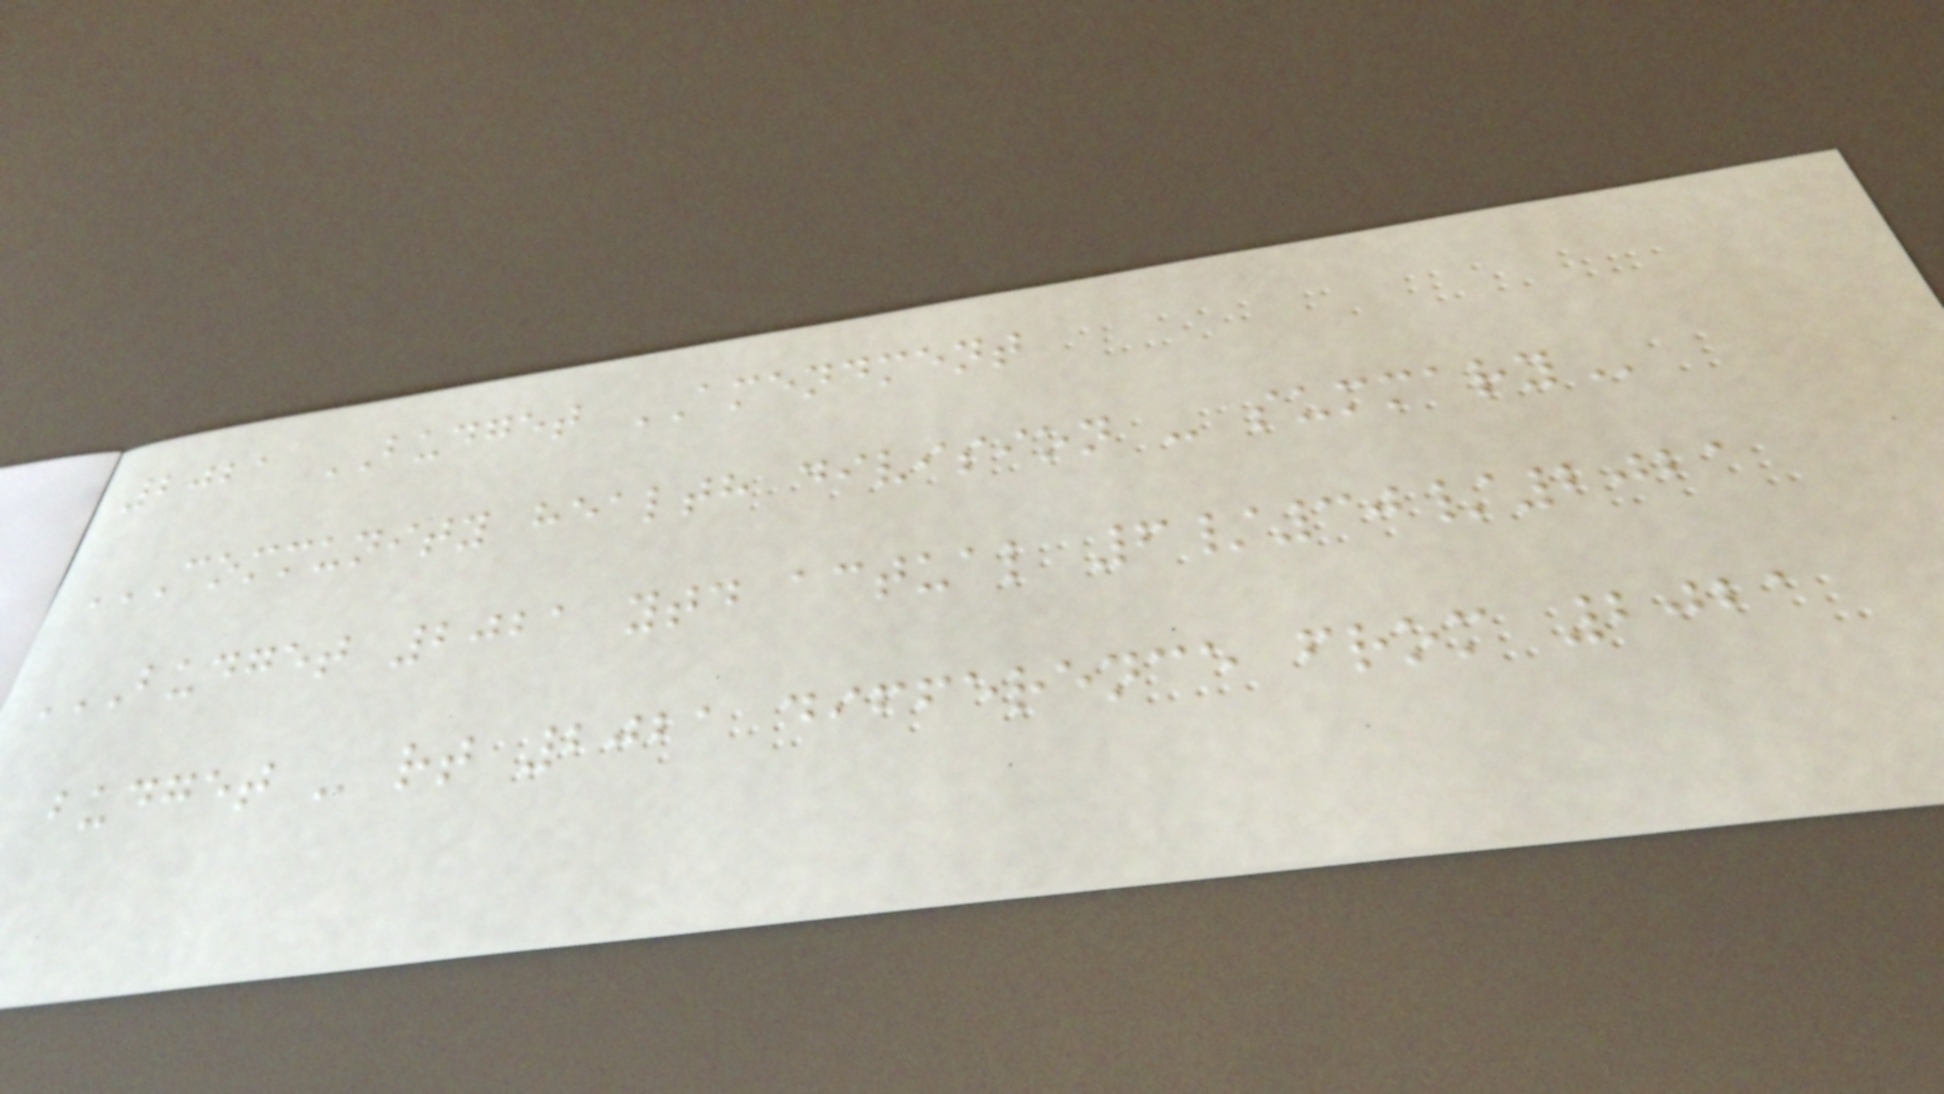2021 BUDGET AMENDMENT
COMMUNITY HEALTH DIVISION - SUMMARY
BUDGET 2021 YTD ACTUAL 6/30/2021
BUDGET - RT 2021 DIFFERENCE FROM 2021
